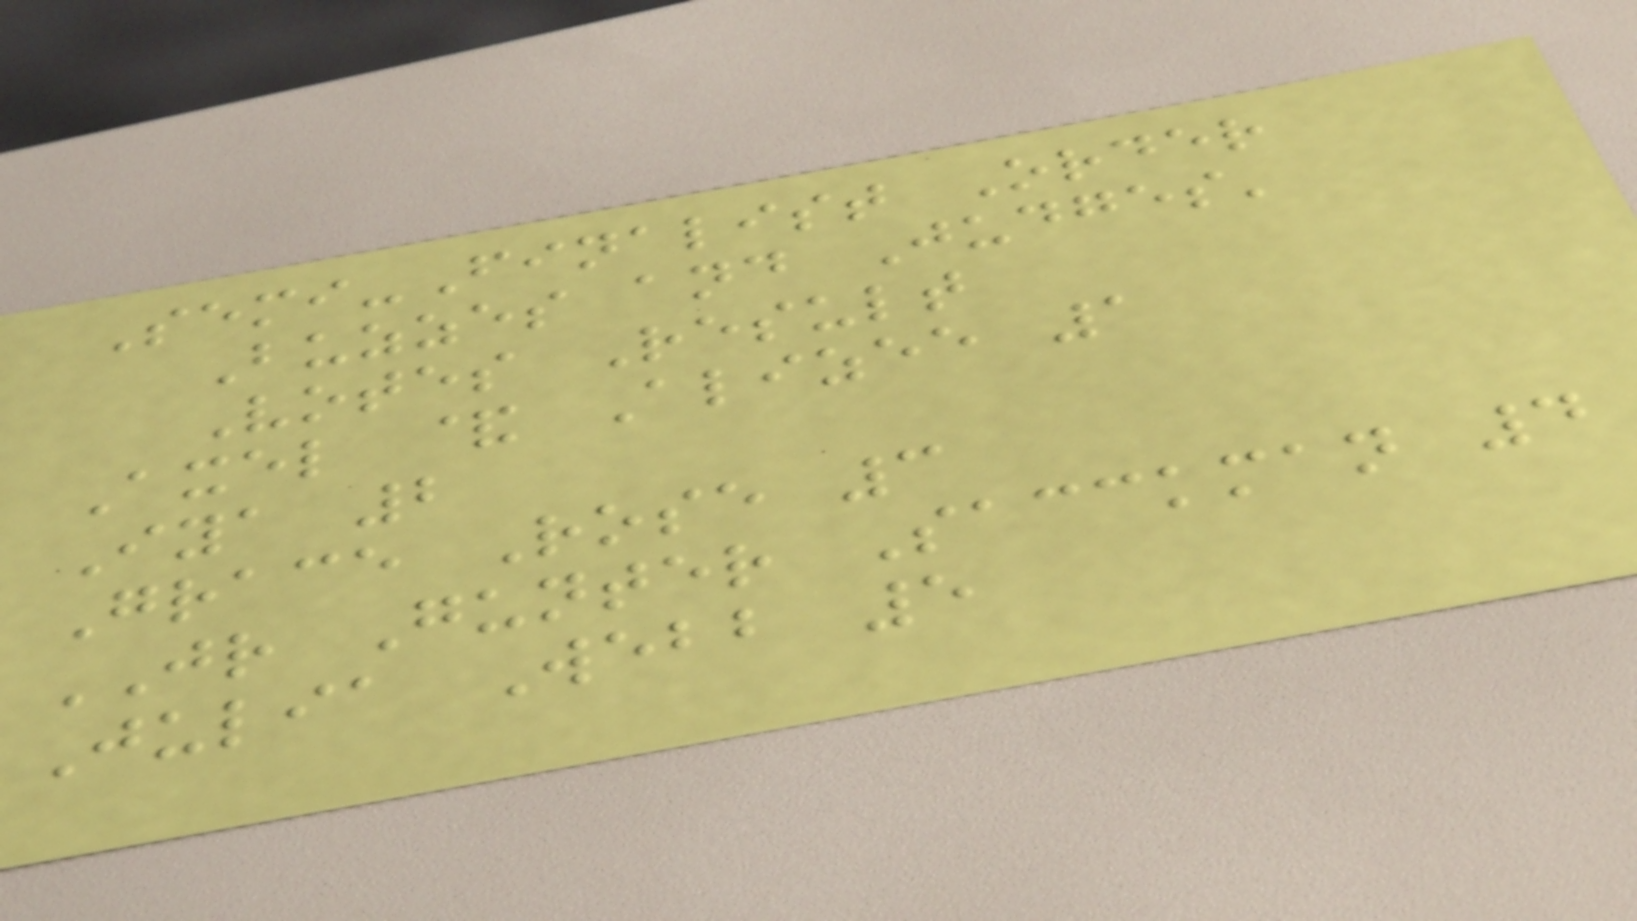Semi-Finalist Order
Buzzes and Judges'
Votes Result
Axel & Alizee 1
Iya 2
Grace Rose 3
JR Gunter Sacckman 4
Julia Webb 5
